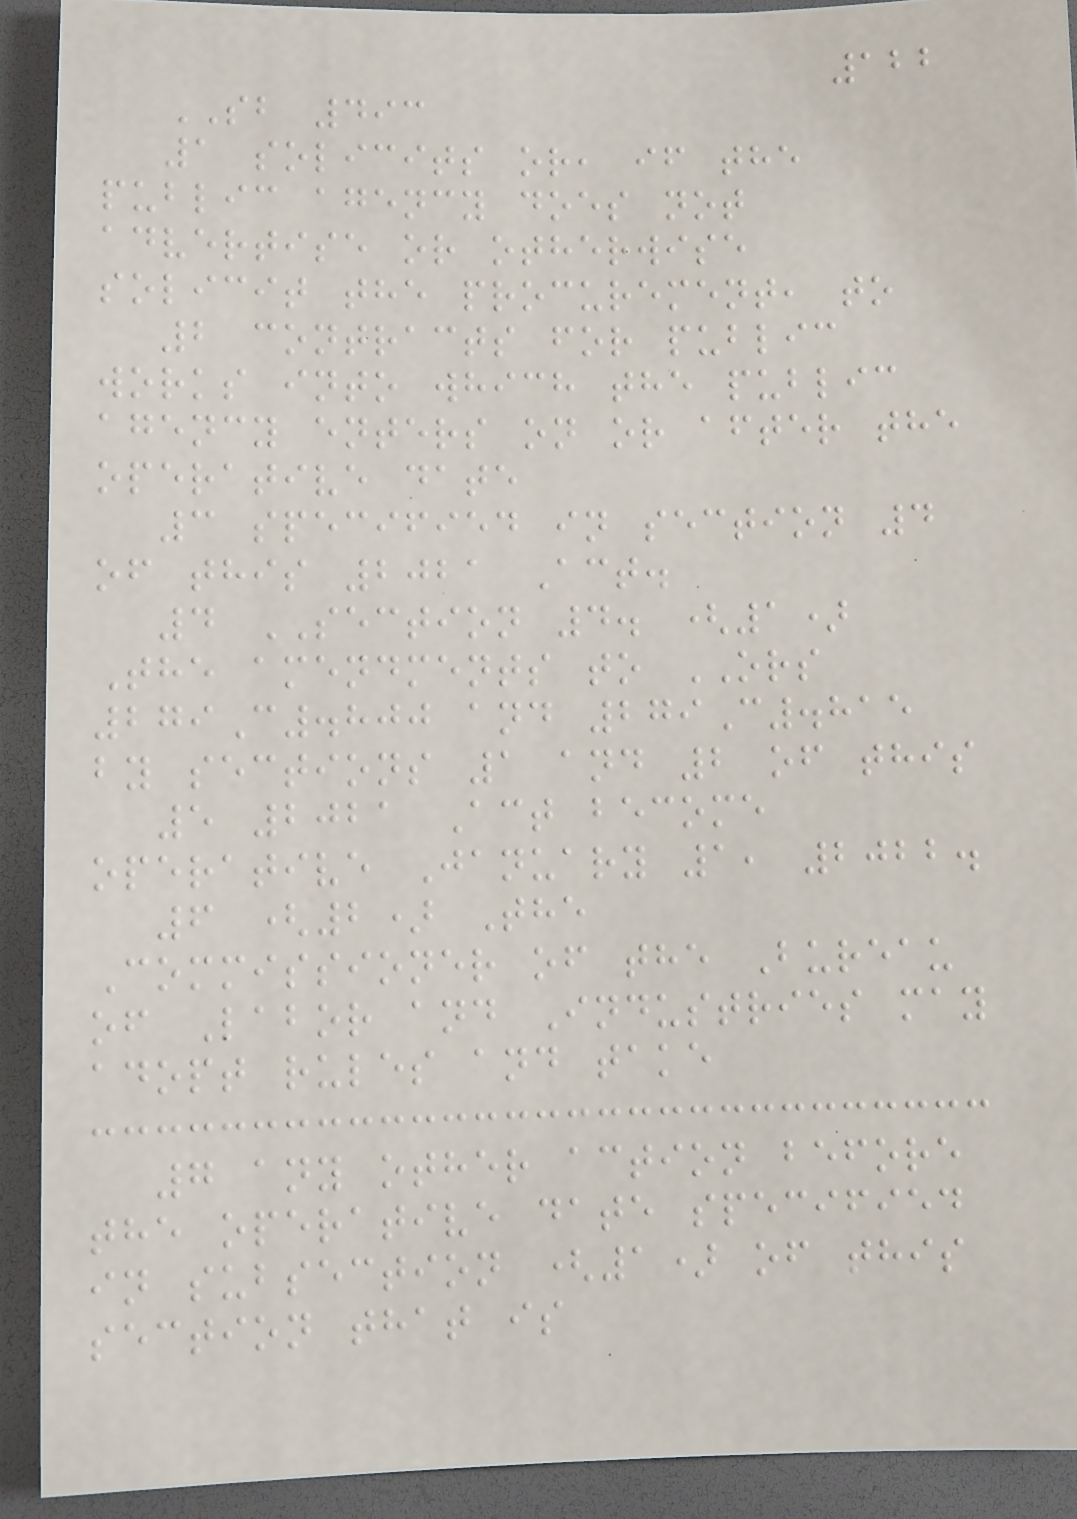122
SB 493
1 solicits or, if the
public agency does not
advertise or otherwise
solicit the procurement, to
2 contracts for public
works into which the public
agency enters on or after the
operative date
3 specified in section 4
of this 2021 Act.
4 SECTION 4. (1)
The amendments to ORS
279C.800 and 279C.815
by sections 1 and 2 of this
5 2021 Act become
operative January 1, 2022.
6 (2) The
Commissioner of the Bureau
of Labor and Industries may
adopt rules and take
7 any other action before
the operative date specified
in subsection (1) of this
section that is
